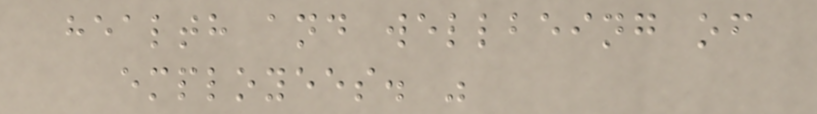health and wellbeing of
employees. "
